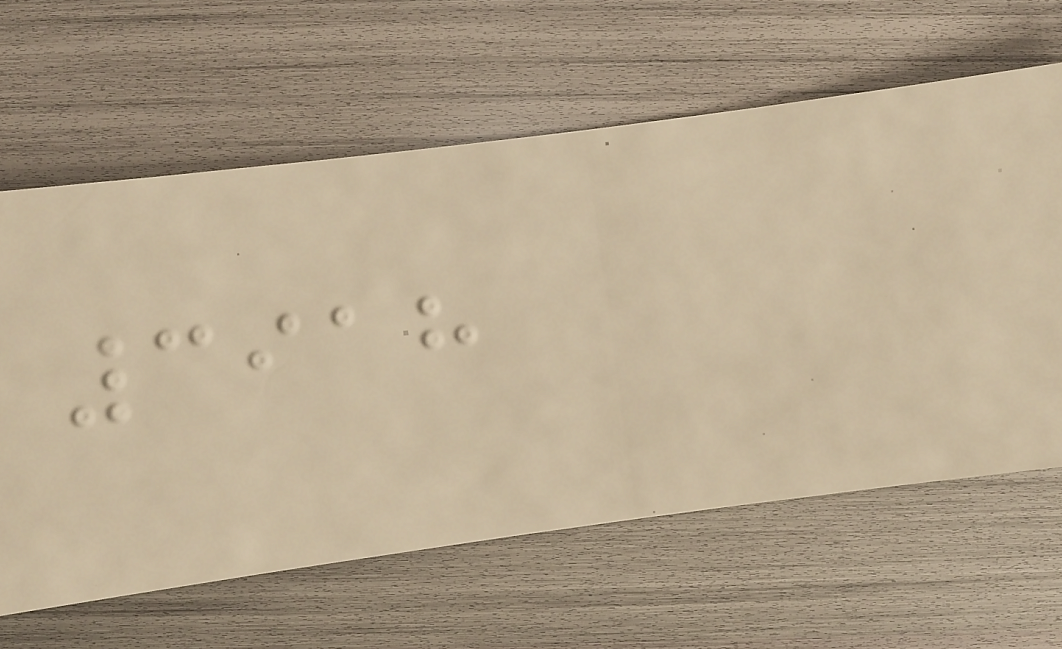3918
